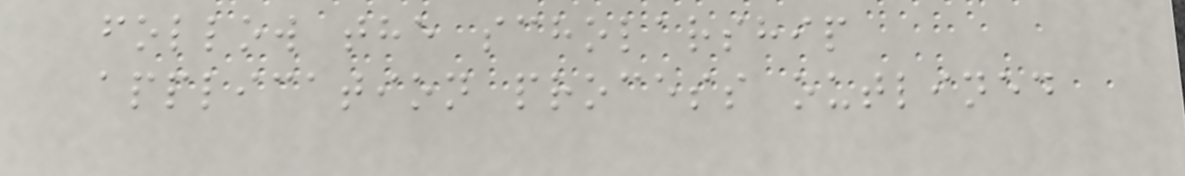follow the scholarship
application process outlined
